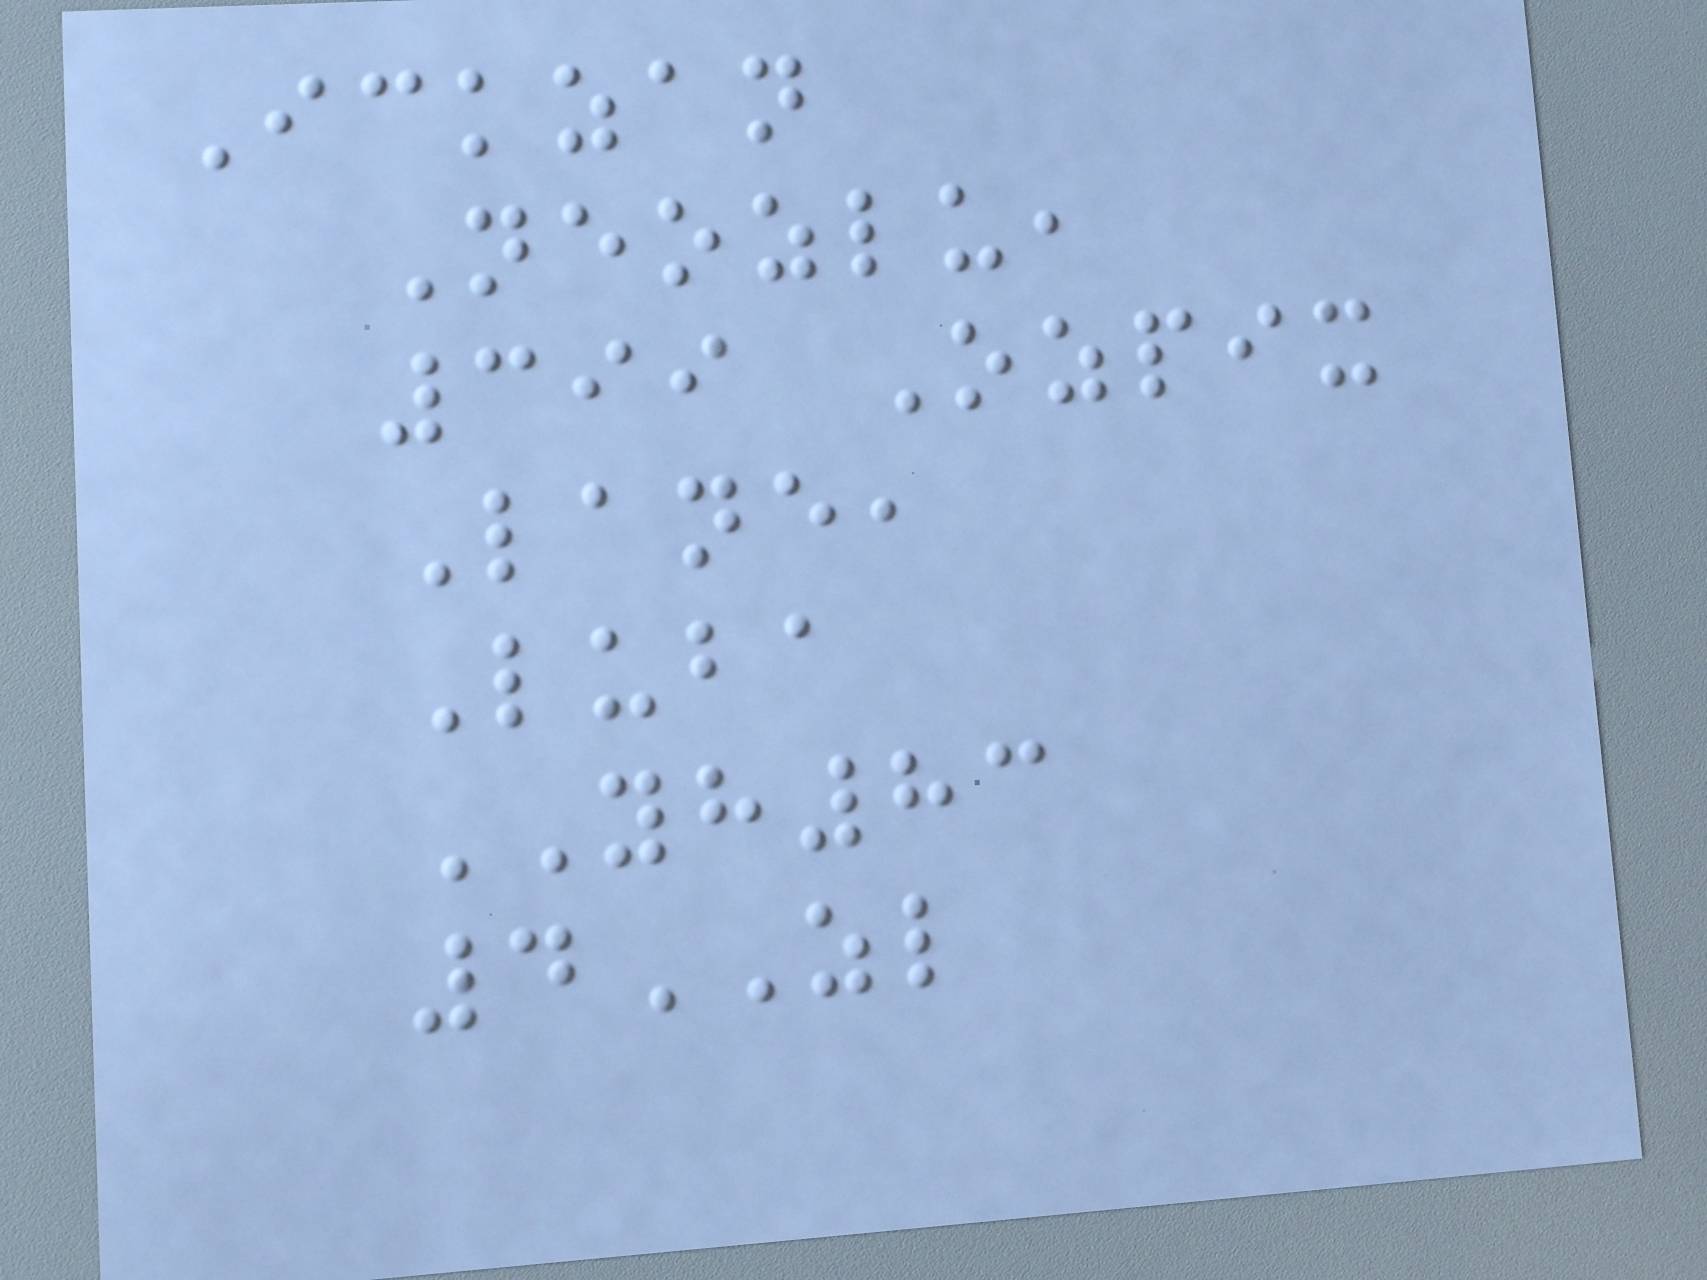Ickzan
Neozlu,
399 Ozpix
Lane,
Luba
YH83
4ZL
